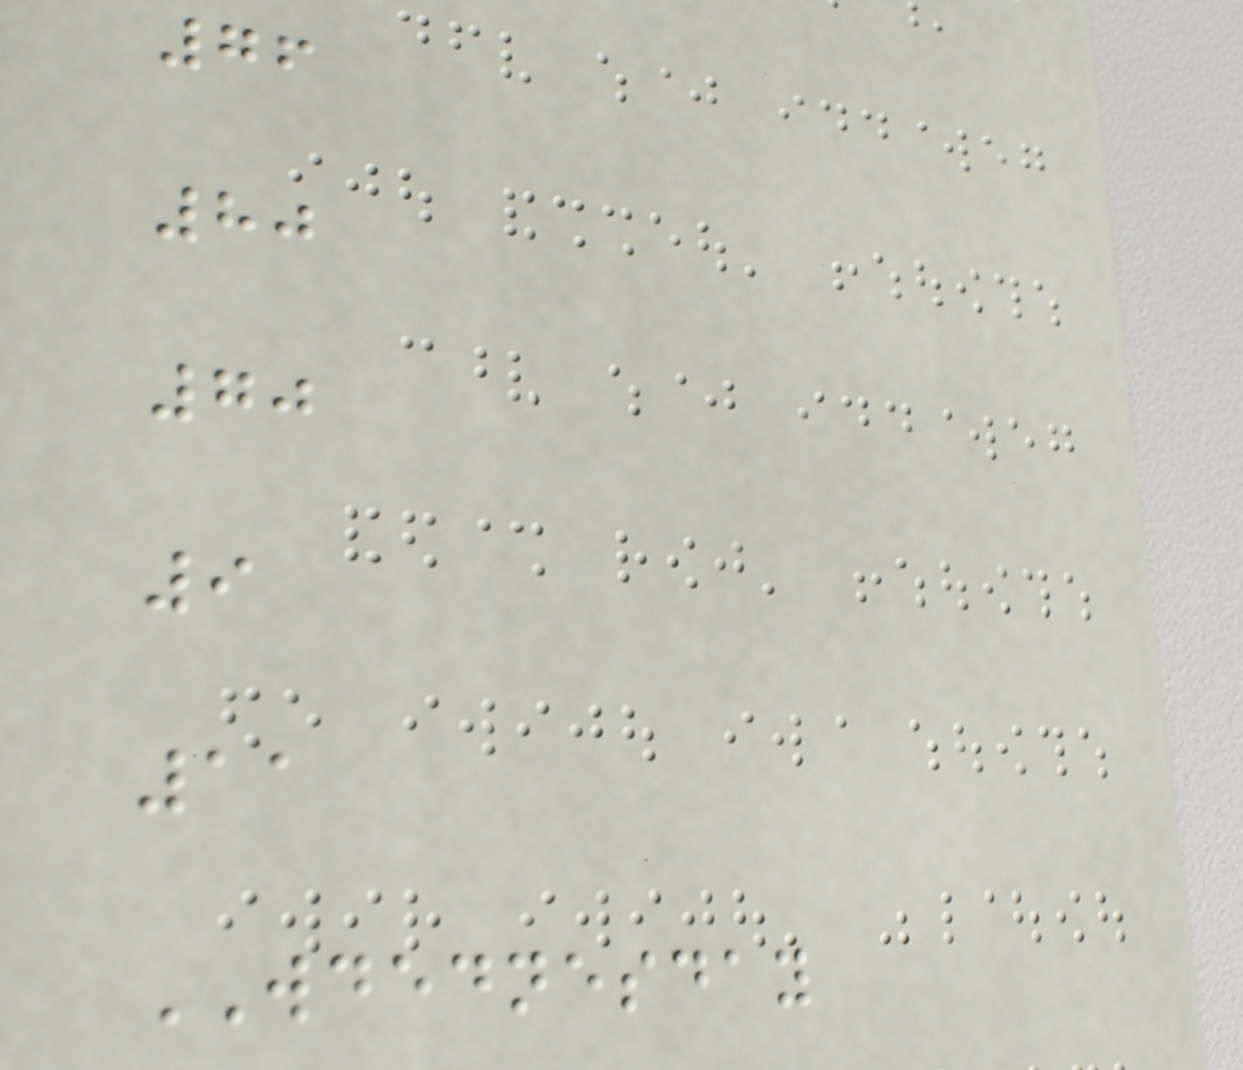76
80
70
9
11
WDEDNESDAY
